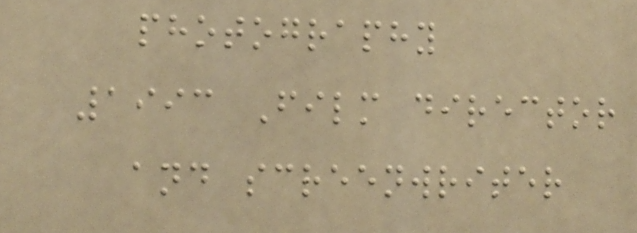photography
1993 Film director
and screenwriter
